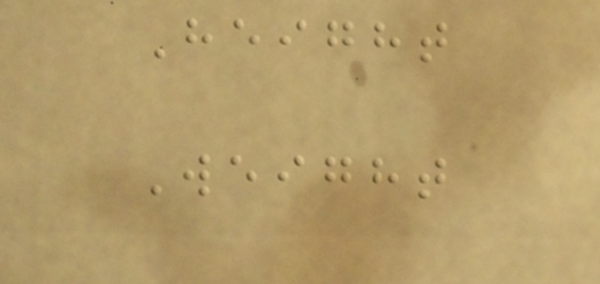Height
Weight
